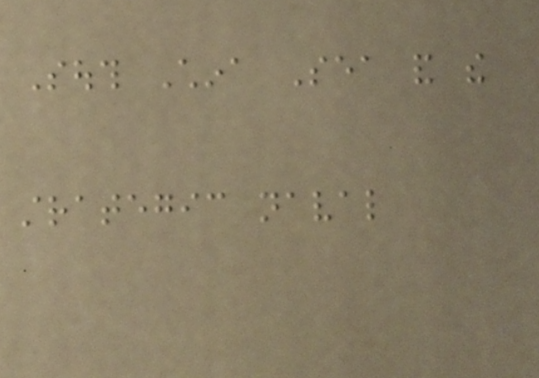South China Sea and the
strategic naval
